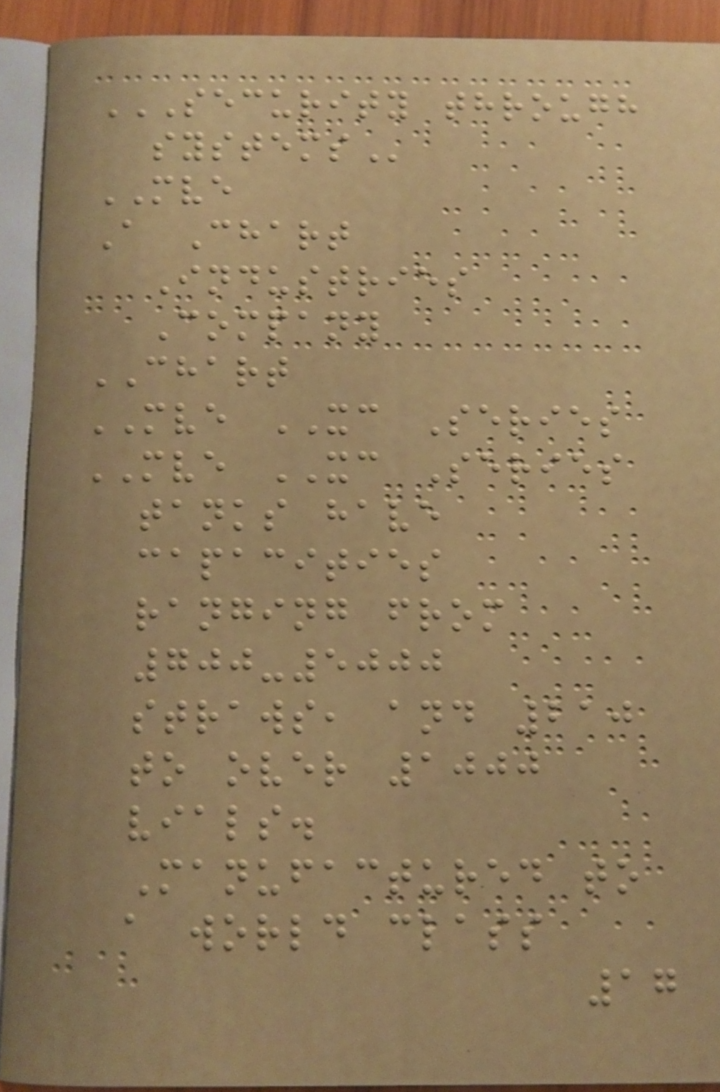SECURITY THROUGH
SYSTEMS
MVE
A Chart
Industries
Company
CHART
MVE XC Series
MVE XC Series
tanks have
capacities
ranging from
700-5000
straws, and 210
to over 1000
vials.
Manufactured to
a world class
17
